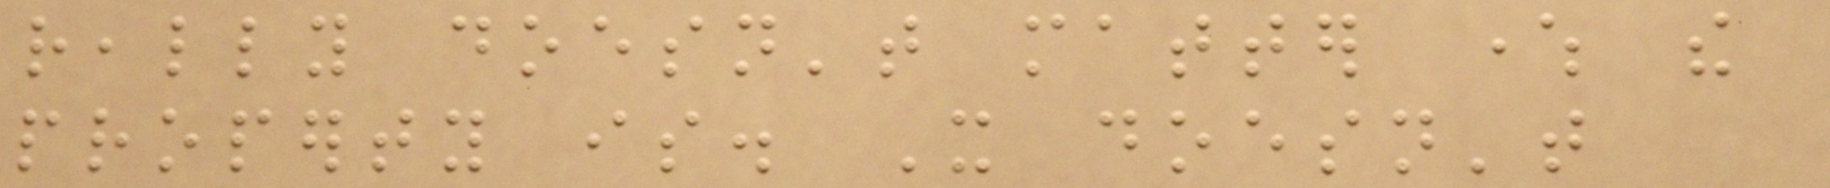really doesn't matter where the
property is. It doesn't
